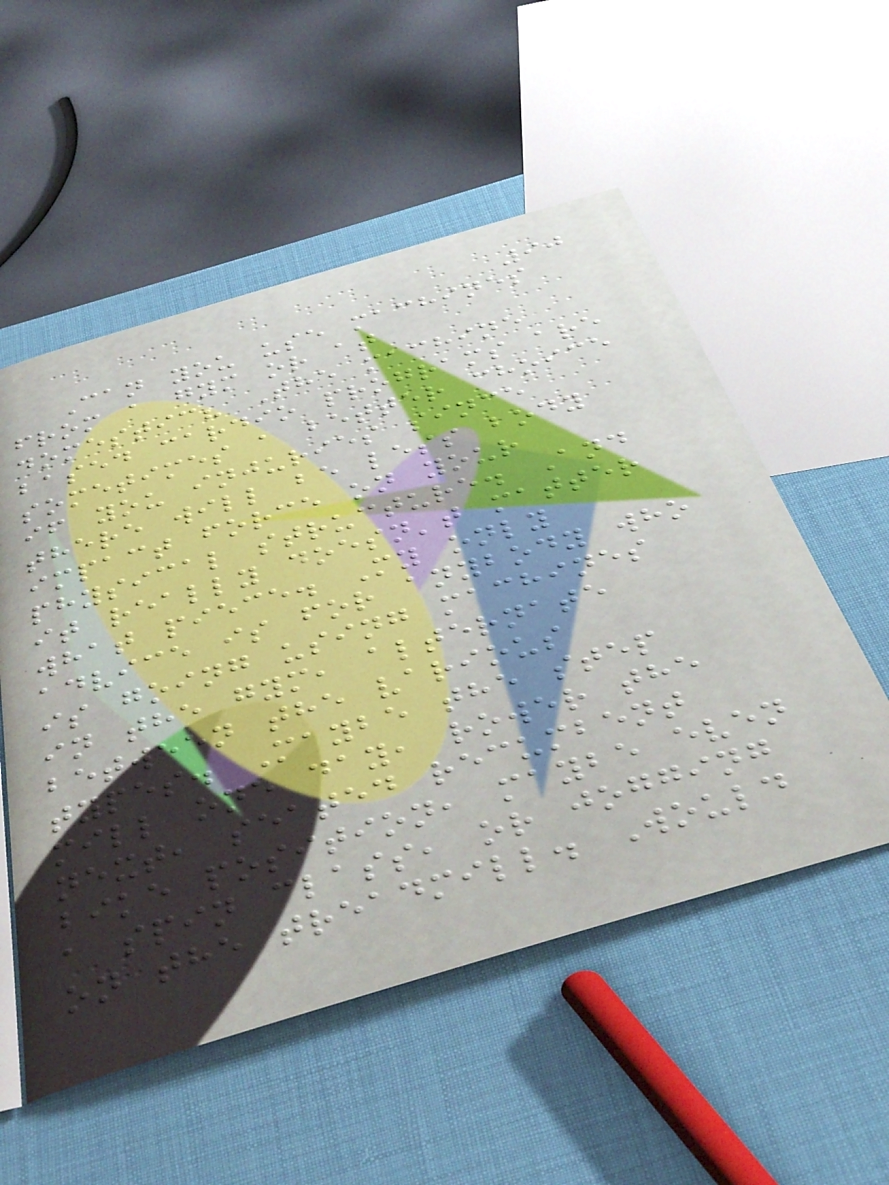90
Can you use machines
from a gym or at
domestic? The machine
based cardio programs are
sometimes a better choice
if you injuries since
there will be less body
impact force on your
physical structure. And
it really doesn't matter
what piece. My only
advice is for anybody who
is going using machines
in the gym, alternate
between the various
types. Maybe the step
mill one day, rower the
next, seated recumbent
bike position, maybe even
a spin class, or jogging
on the treadmill. Would
